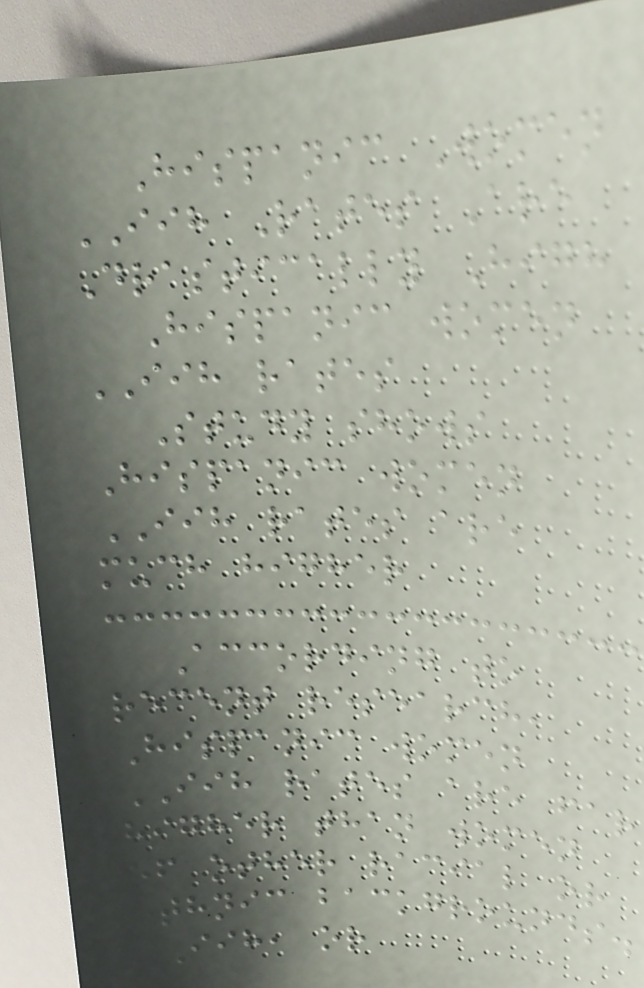Hispanic Women
IIH Rates Are
Drastically High
Hispanic women
IIH rates
Study shows
Hispanic women
IIH rates are
much higher
According to
recent research,
Hispanic women
IIH rates are far
higher than women
of other racial or
ethnic backgrounds.
IIH, or
